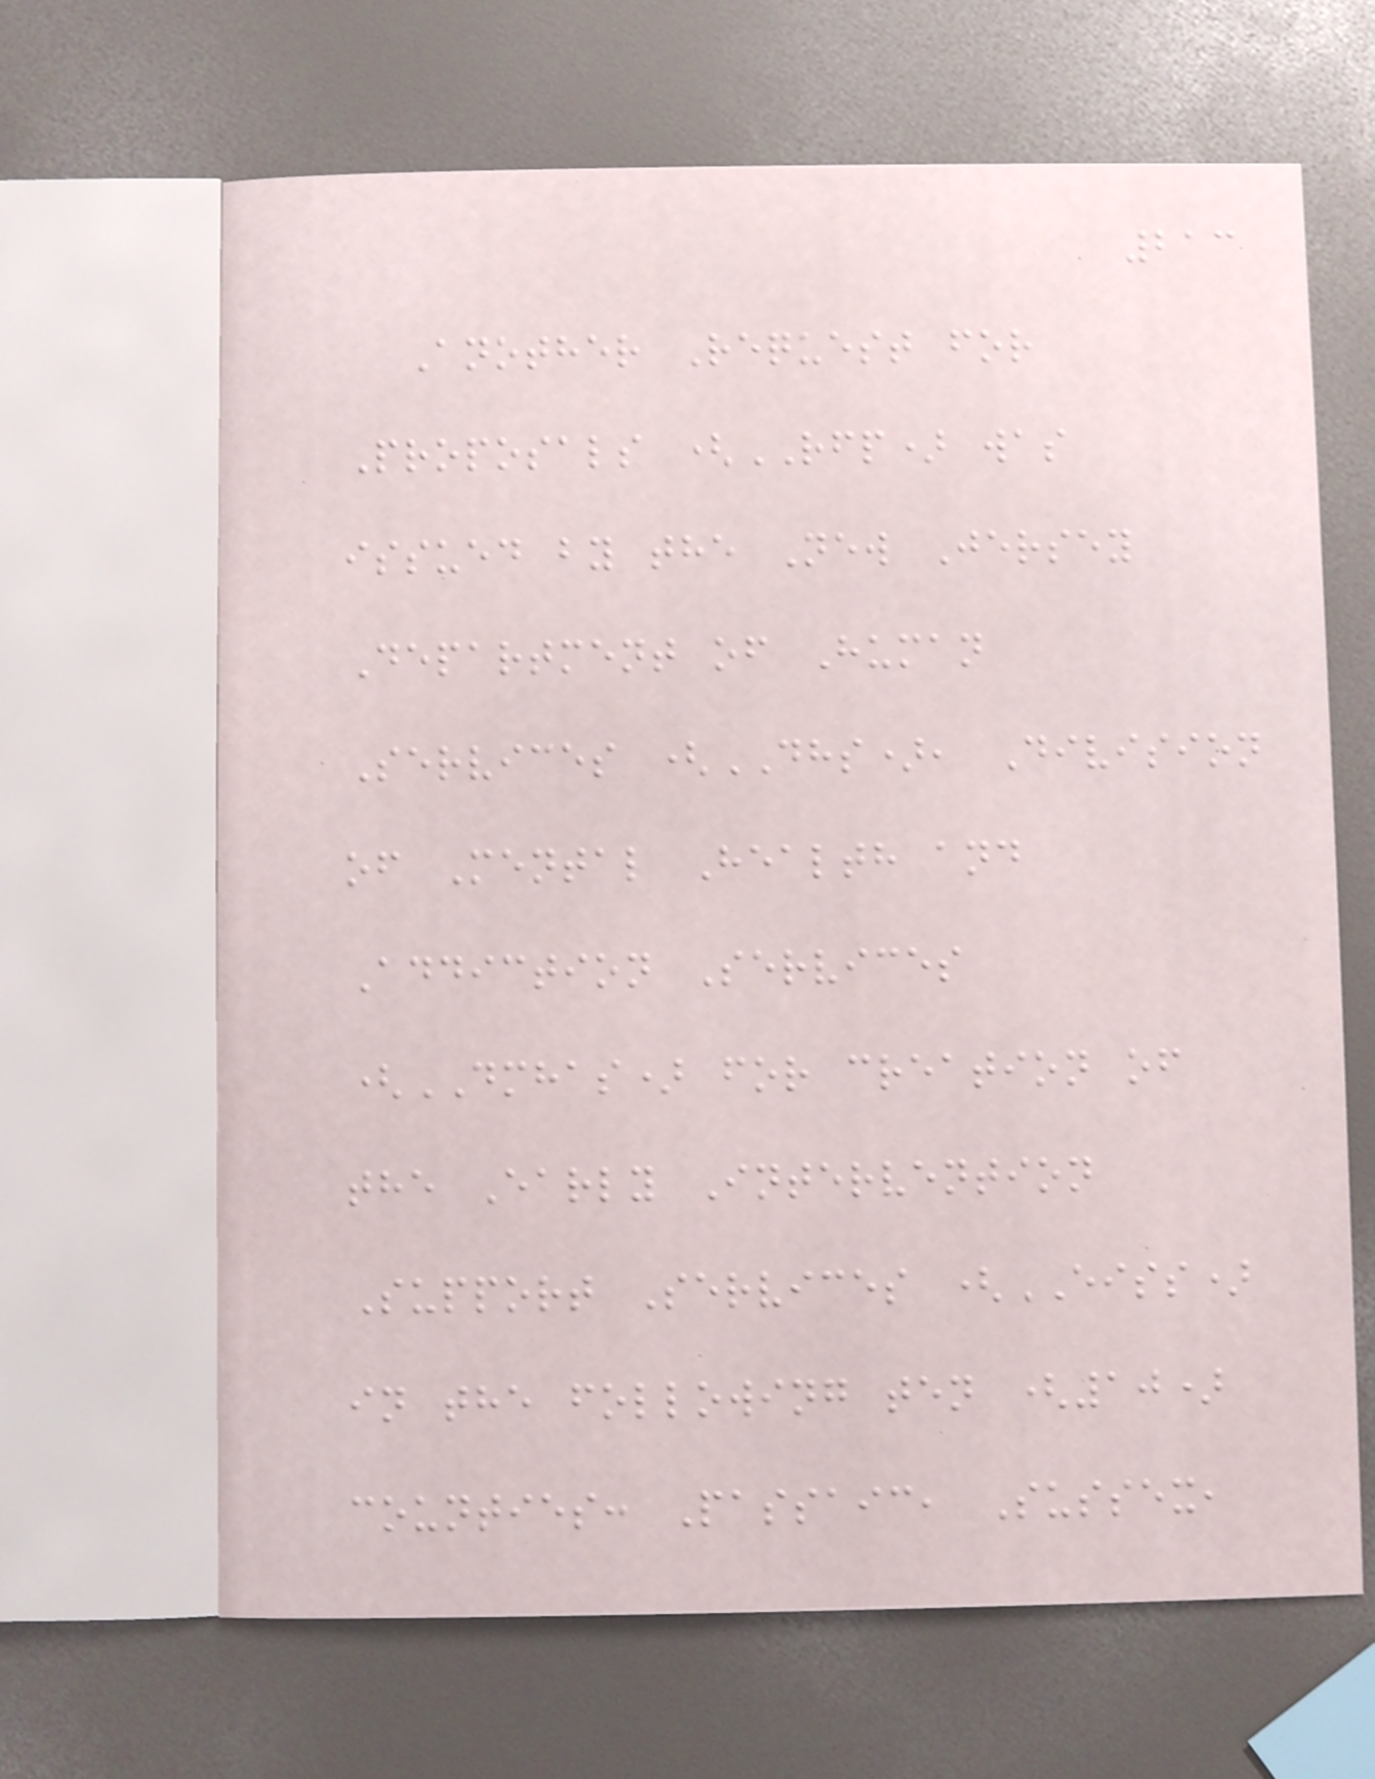213
Another Request for
Proposals (RFP) was
issued by the New Jersey
Department of Human
Services (DHS), Division
of Mental Health and
Addiction Services
(DMHAS) for creation of
the Early Intervention
Support Services (EISS)
in the following ten (10)
counties: Passaic, Sussex,
